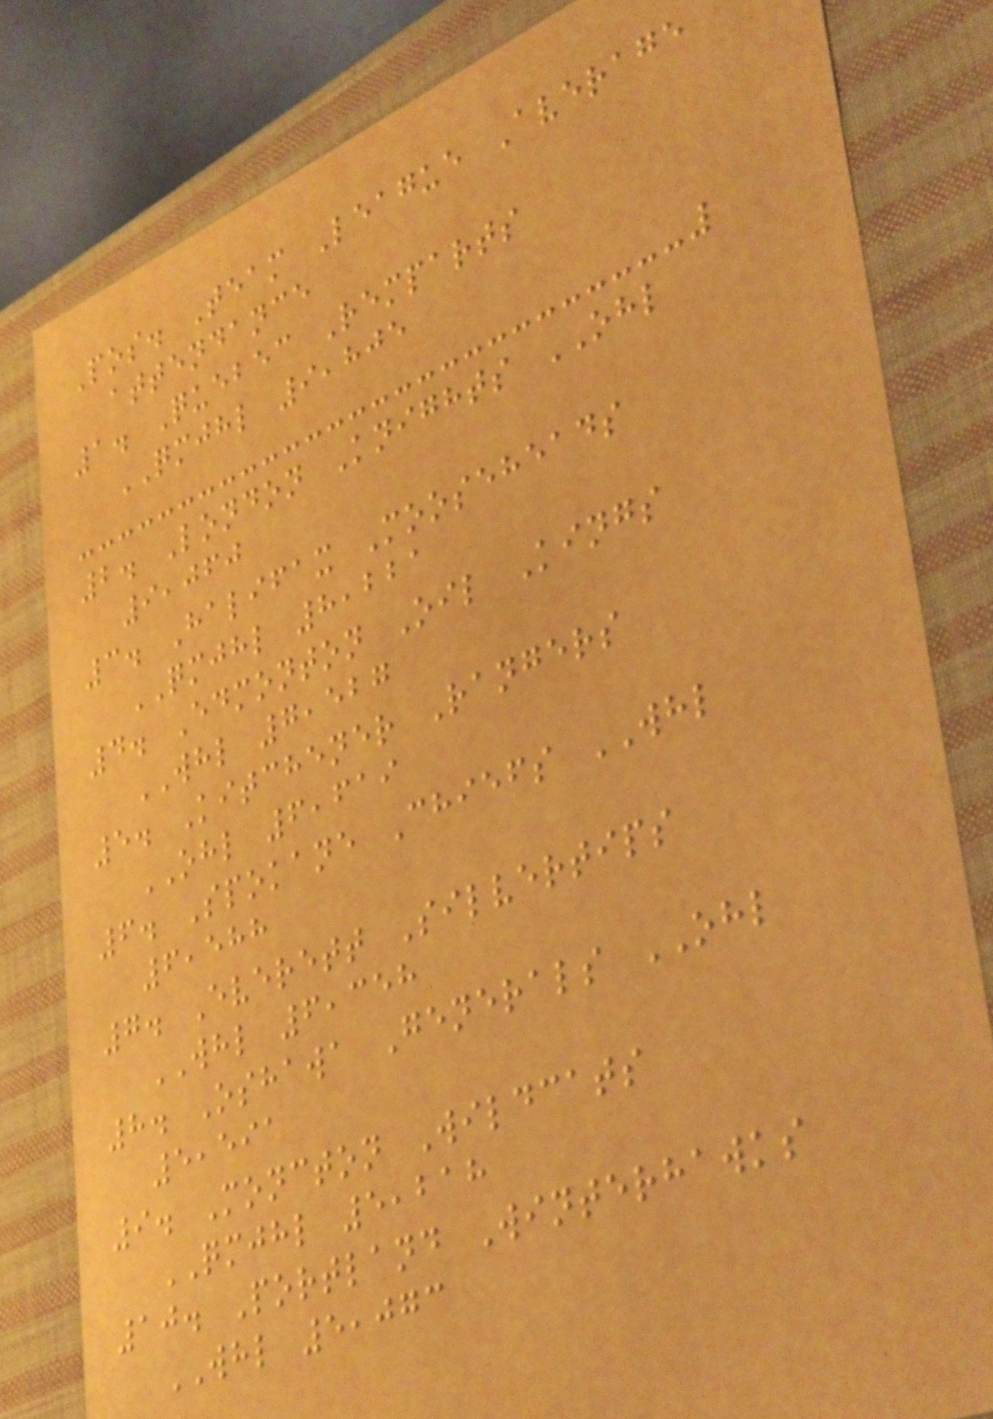Pos. Team League Average
attendance
1. Quebec Remparts
QMJHL 9,805
2. London Knights OHL
9,060
3. Halifax Mooseheads
QMJHL 8,221
4. Edmonton Oil Kings
WHL 7,527
5. Kitchener Rangers
OHL 6,619
6. Spokane Chiefs WHL
6,588
7. Everett Silvertips
WHL 6,358
8. Oshawa Generals OHL
5,591
9. Moncton Wildcats
QMJHL 5,218
10. Portland Winterhawks
WHL 5,073
